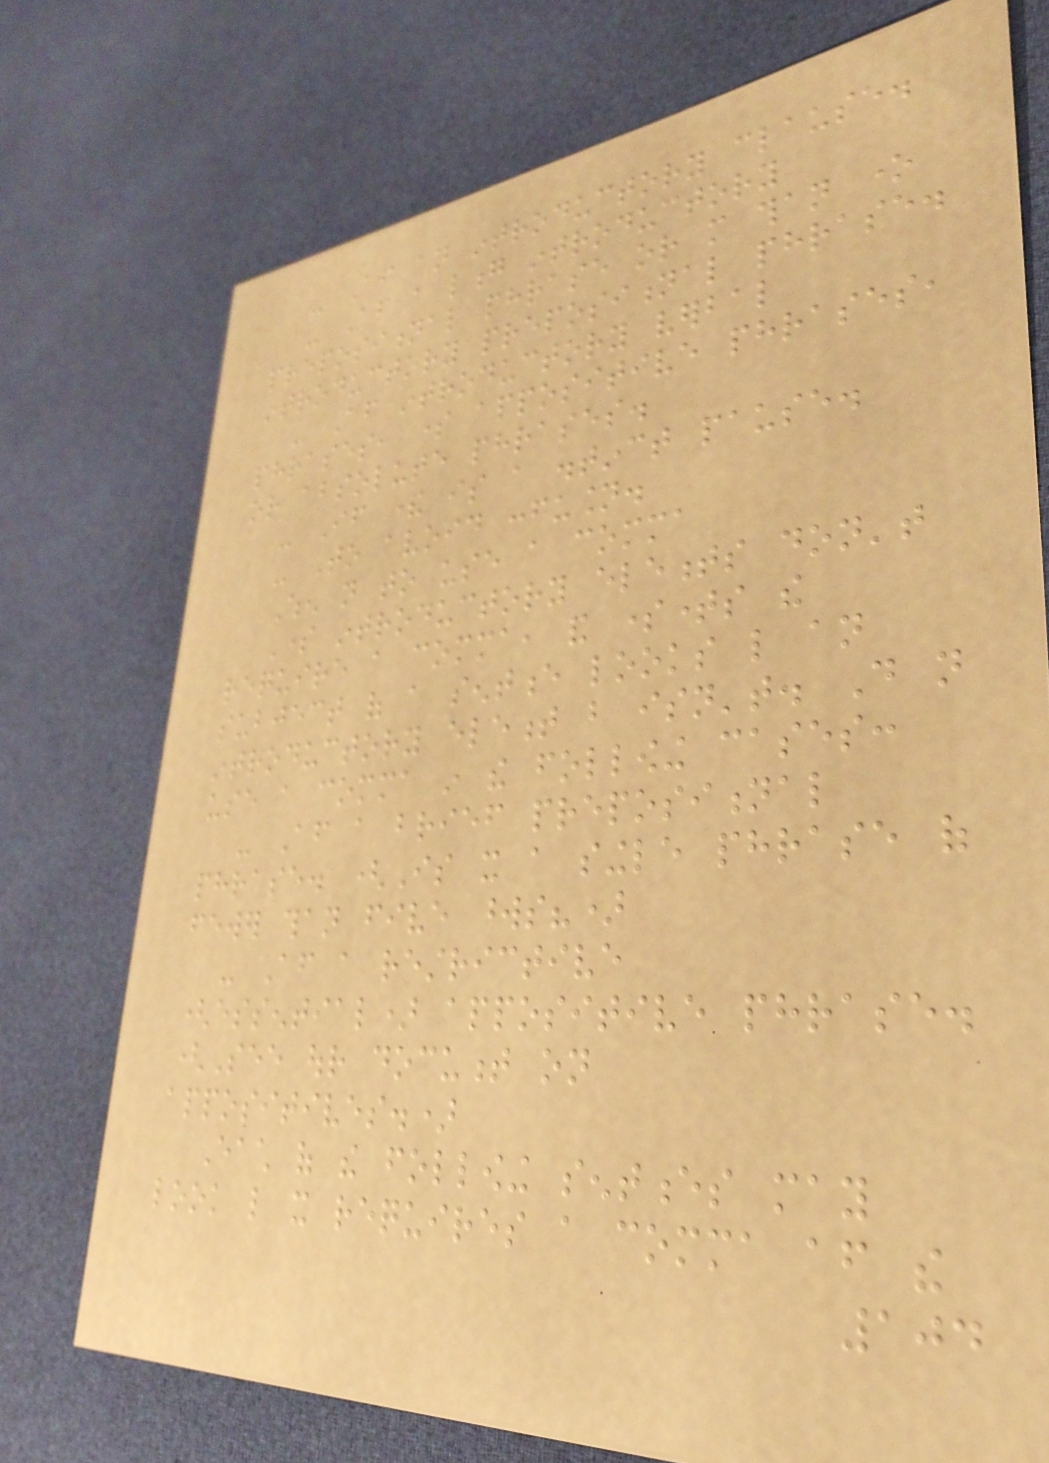- After an introductory clause.
- After a long introductory
prepositional phrase or more than one
introductory prepositional phrase.
- After introductory verbal
phrases, some appositive phrases,
or absolute phrases.
- If there is a distinct pause.
- To avoid confusion.
When not to use a comma
Some introductory elements don't
require a comma, and sometimes the
subject of a sentence looks like an
introductory element but isn't. Do not
use a comma in the following cases:
- After a brief prepositional
phrase. (Is it a single phrase of
fewer than five words?)
- After a restrictive
(essential) appositive phrase.
(See our document on
appositives.)
Each of the following sentences may
look like it requires a comma after the
104
